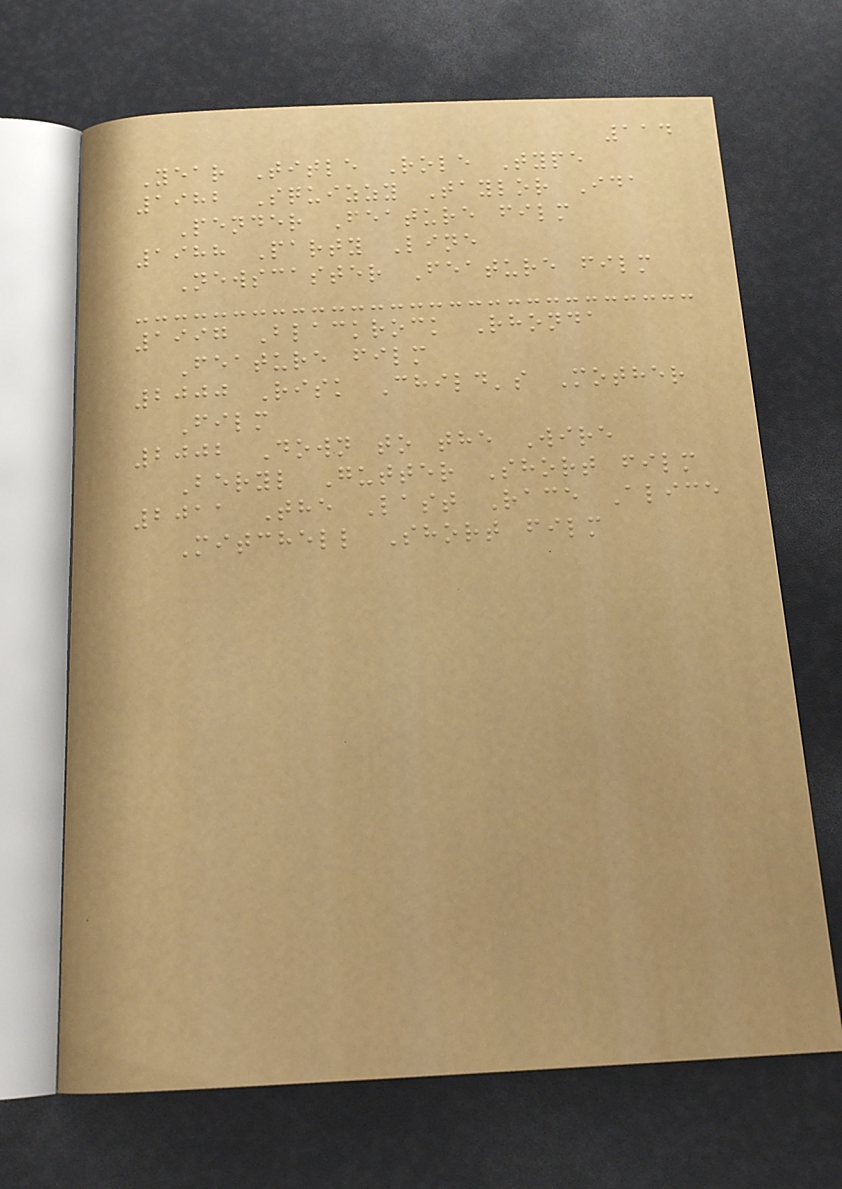114
Year Title Role Type
1982 Squizzy Taylor Ida
Pender Feature film
1988 Party Line
Newscaster Feature film
1997 Blackrock Rhonda
Feature film
2000 Risk Child's Mother
Film
2002 Down to the Wire
Beryl Gutter Short film
2011 The Last Race Alice
Mitchell Short film
